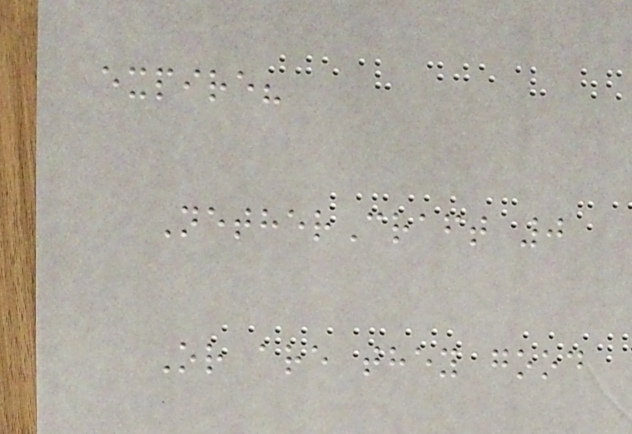expire?
NetherCraft 0
Or are they good
